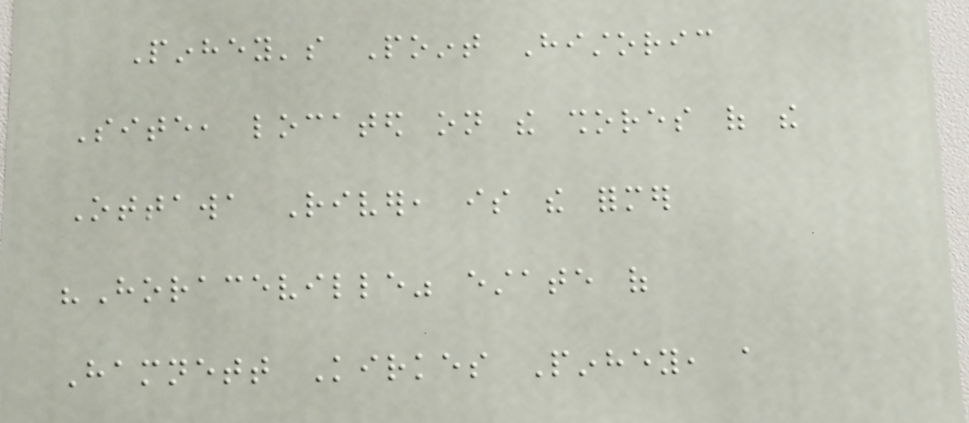Pinhey's Point Historic
Site, located on the shores of the
Ottawa River, is the former
"Horaceville" estate of
Hamnett Kirkes Pinhey, a
